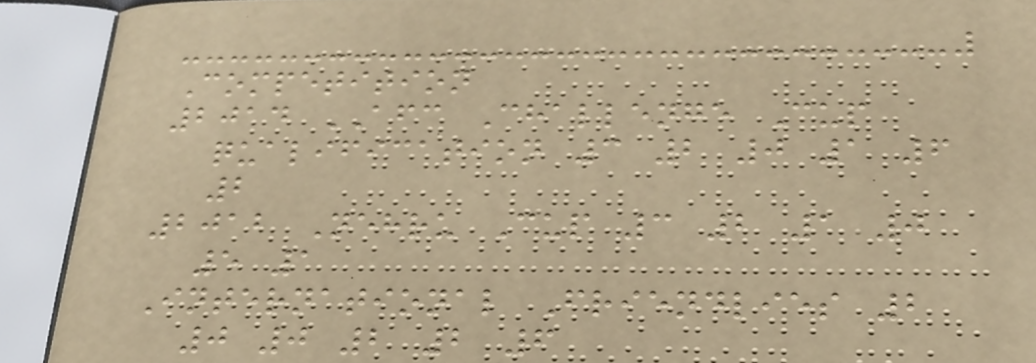Competition
2014 AFC Challenge Cup
qualification 3 2 0 1 6
2
2012 Nehru Cup 3 2 1 0
5 1
International Friendlies 2
0 0 2 2 6
